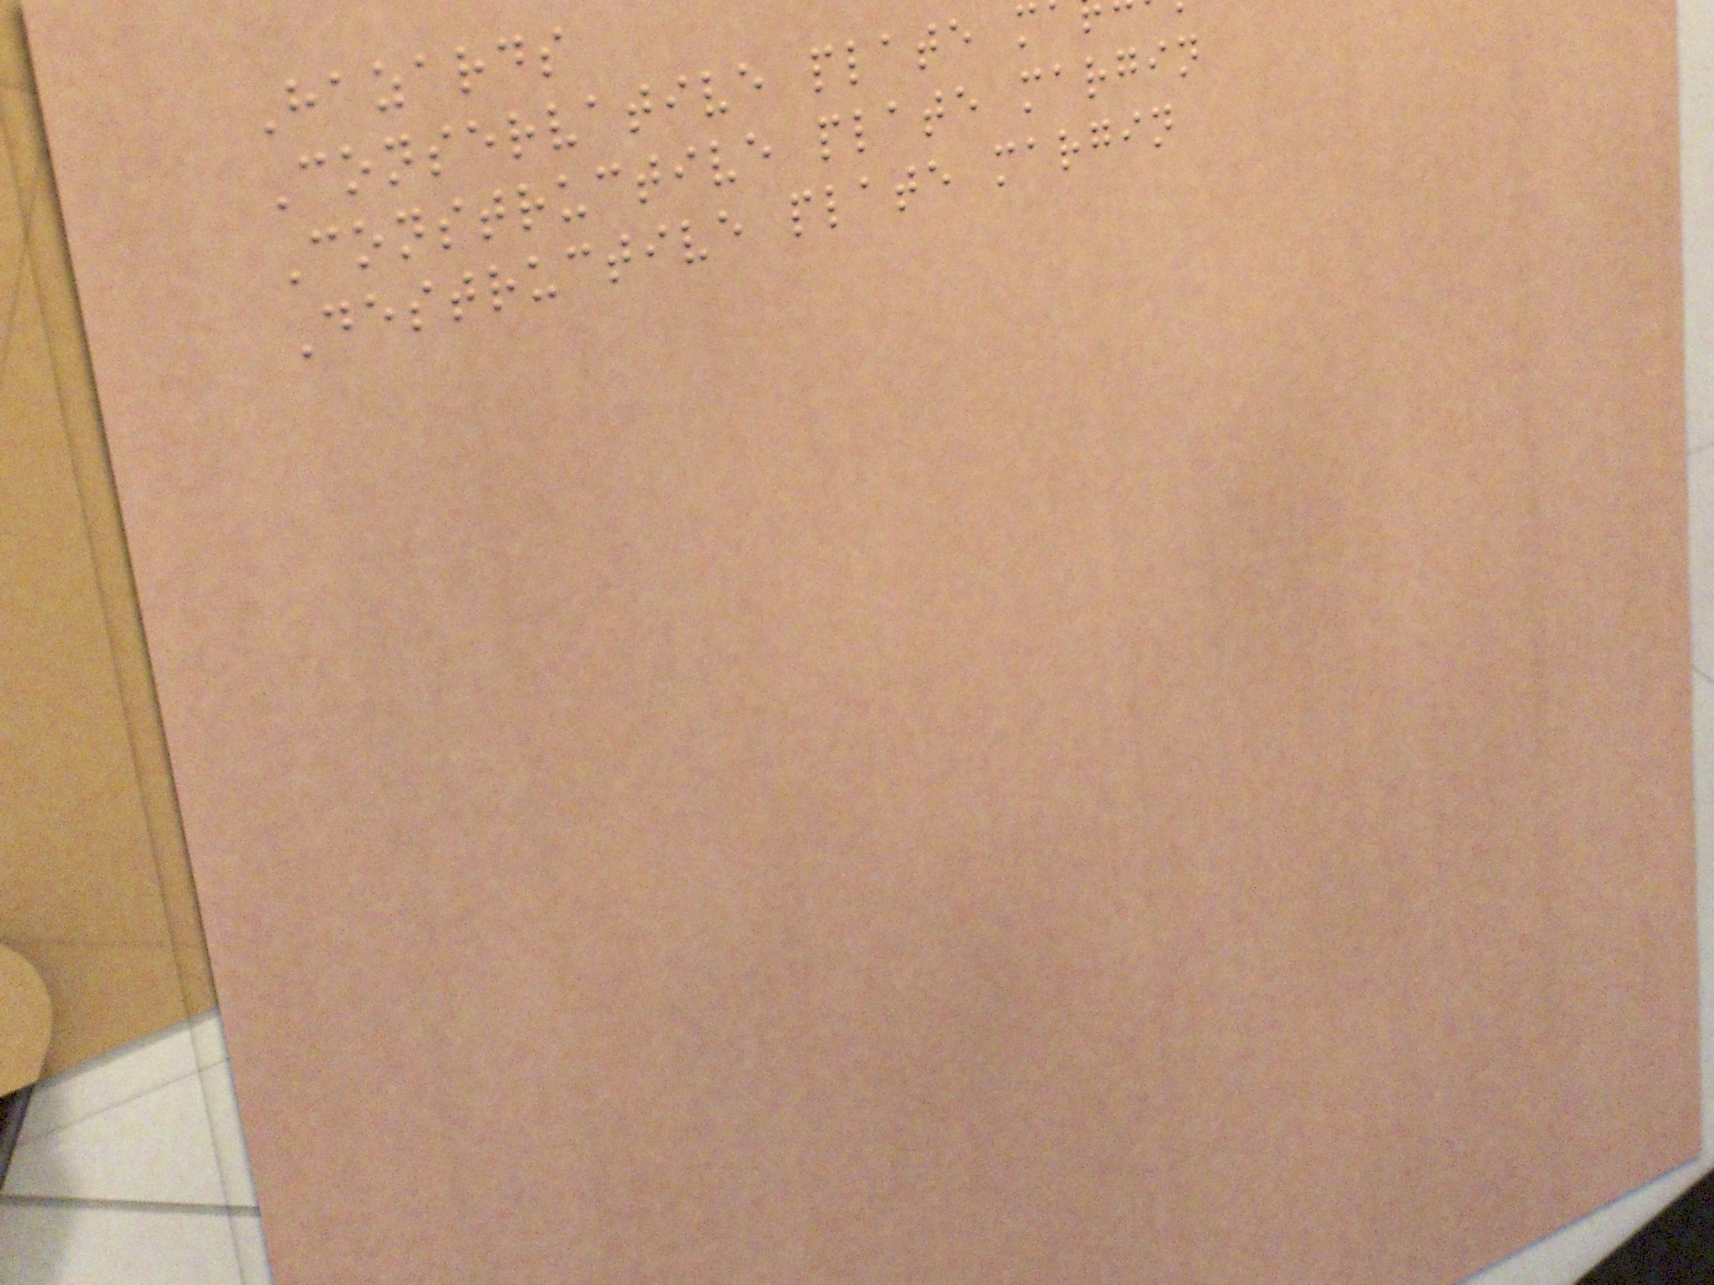Hazards
Conservative plate m
Constructive plate margin
Destructive plate margin
